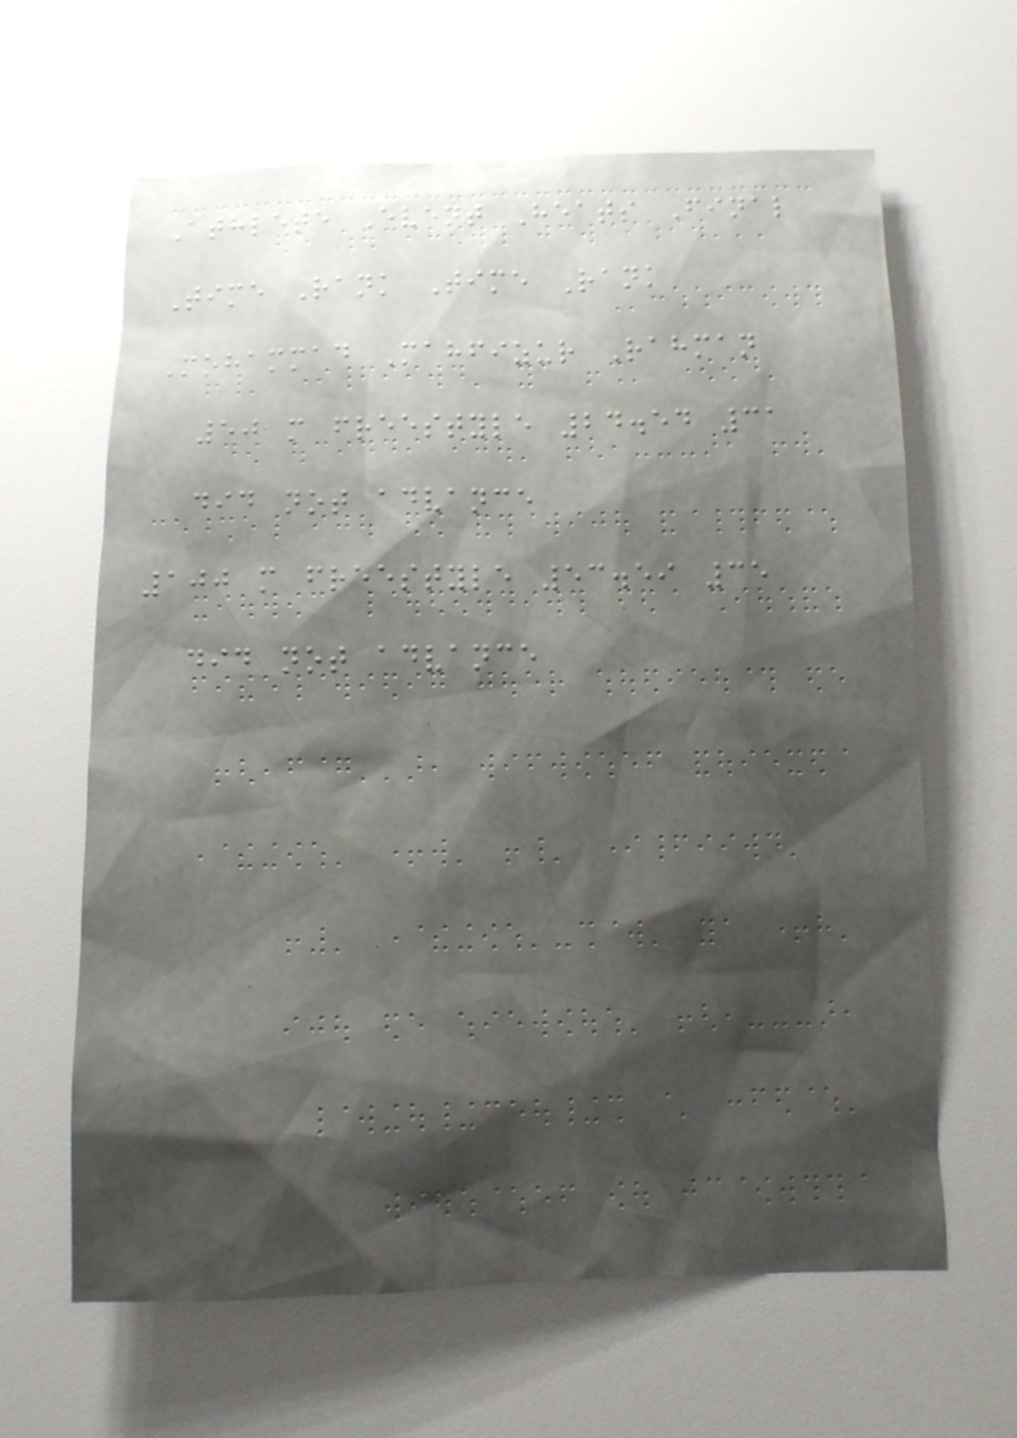Athlete Event Heats Final
Time Rank Time Rank
Mohammad Mahfizur Rahman
50 m freestyle 24.54 31
did not advance
100 m freestyle 53.59 35
did not advance
